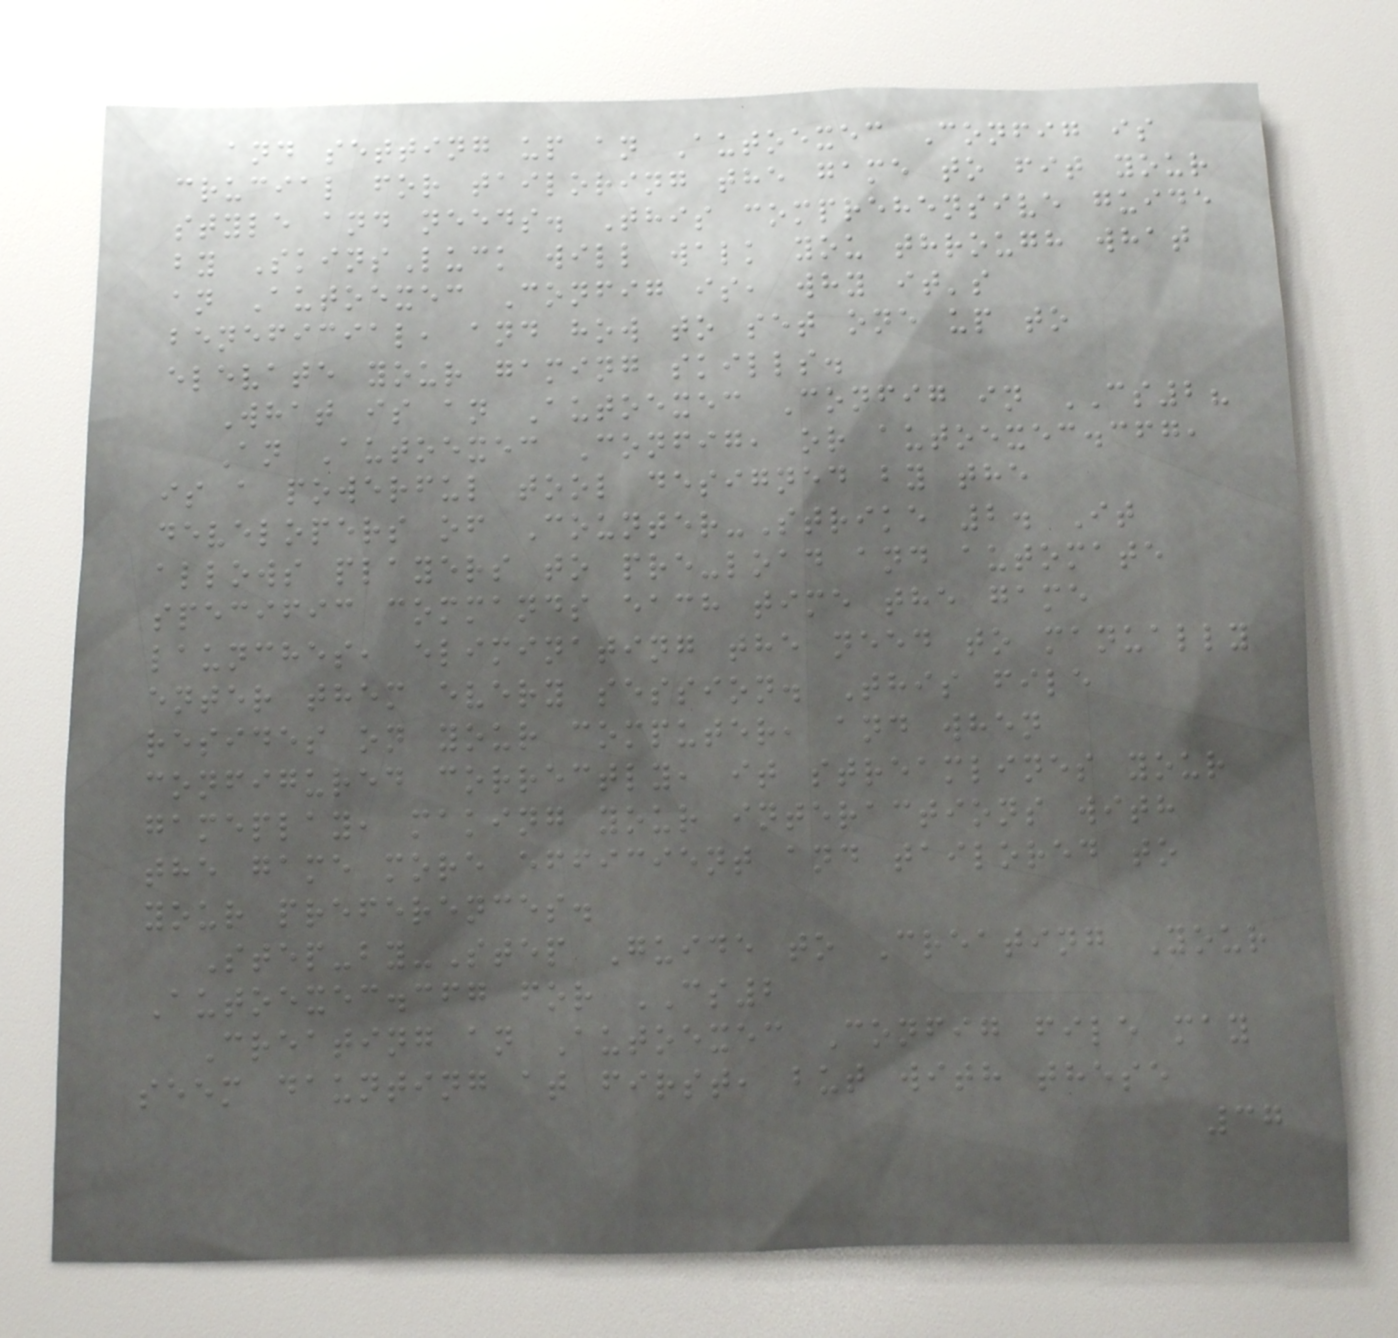and setting up an Autoexec Config is
crucial for tailoring the game to fit your
style and needs. This comprehensive guide
by SkinsLuck will walk you through what
an Autoexec Config is, why it's
beneficial, and how to set one up to
elevate your gaming skills.
What is an Autoexec Config in CS2?
An Autoexec Config, or autoexec.cfg,
is a powerful tool designed by the
developers of Counter-Strike 2. It
allows players to pre-load and automate
specific commands each time the game
launches, eliminating the need to manually
enter them every session. This file
resides on your computer, and when
configured correctly, it streamlines your
gameplay, making your interactions with
the game more efficient and tailored to
your preferences.
Step-by-Step Guide to Creating Your
Autoexec.cfg for CS2
Creating an Autoexec Config file may
seem daunting at first, but with these
37
